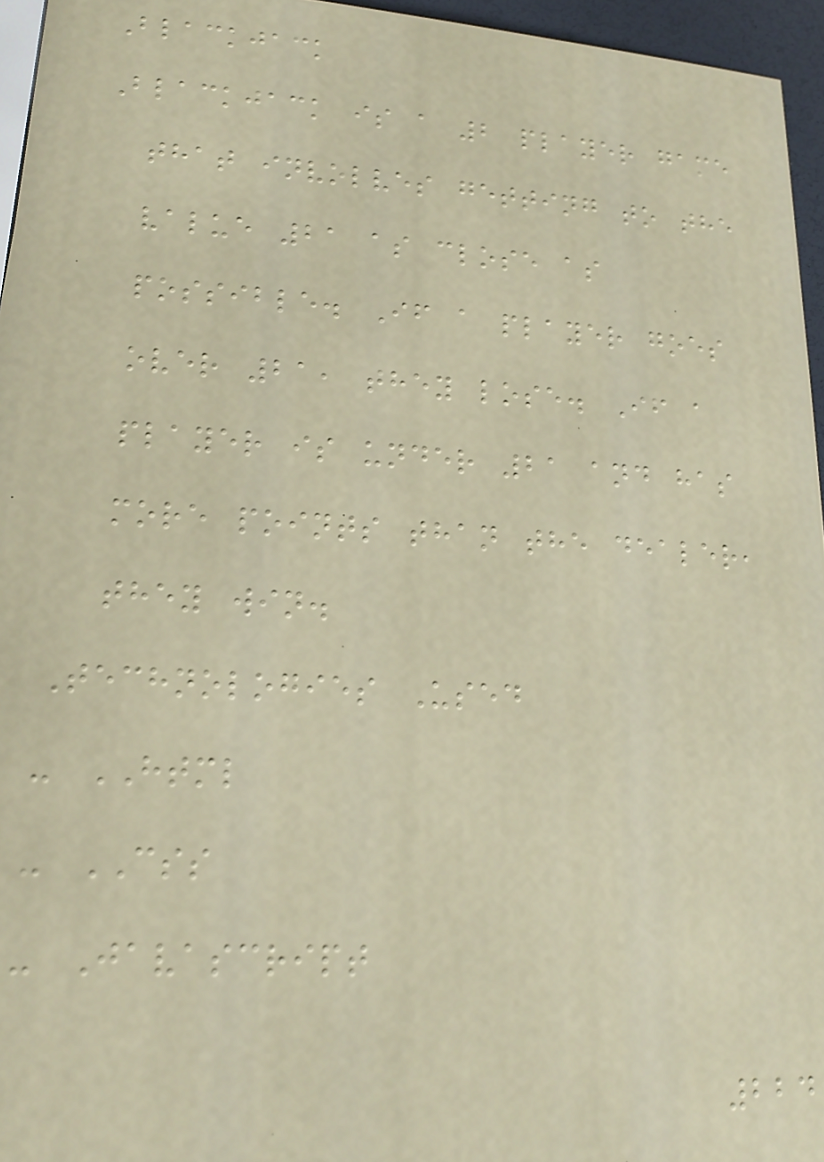Blackjack
Blackjack is a 2 player game
that involves getting to the
value 21 as close as
possible. If a player goes
over 21, they lose. If a
player is under 21 and has
more points than the dealer,
they win.
Technologies Used
- HTML
- CSS
- Javascript
224
